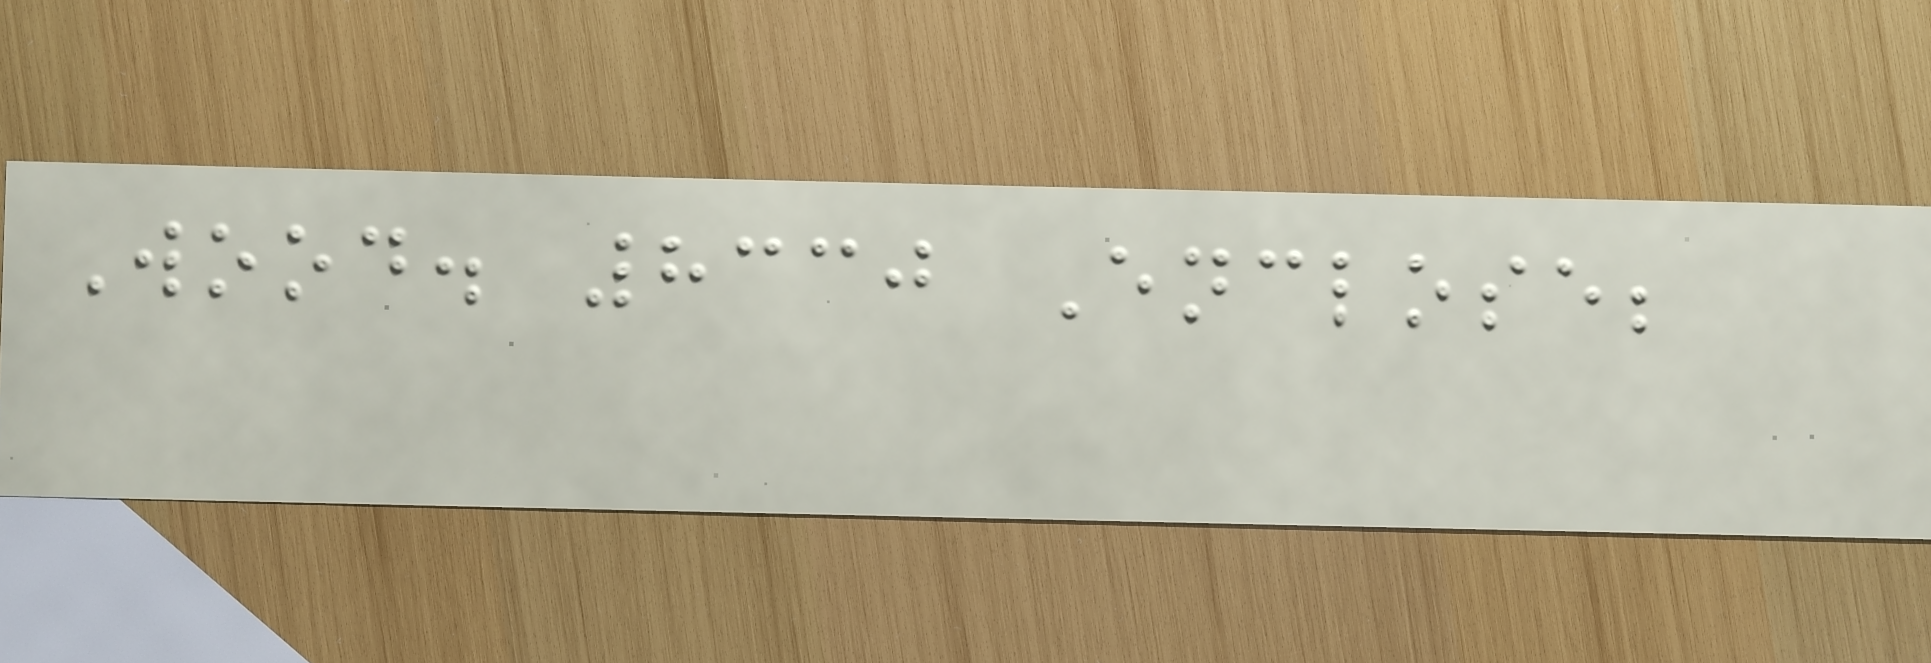Wood. 8330 Enclose;
